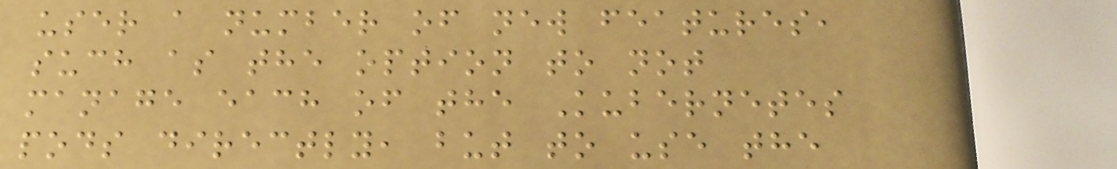user a number of new features,
such as the option to not
manage each of the Kubernetes
pods directly, but to use the
